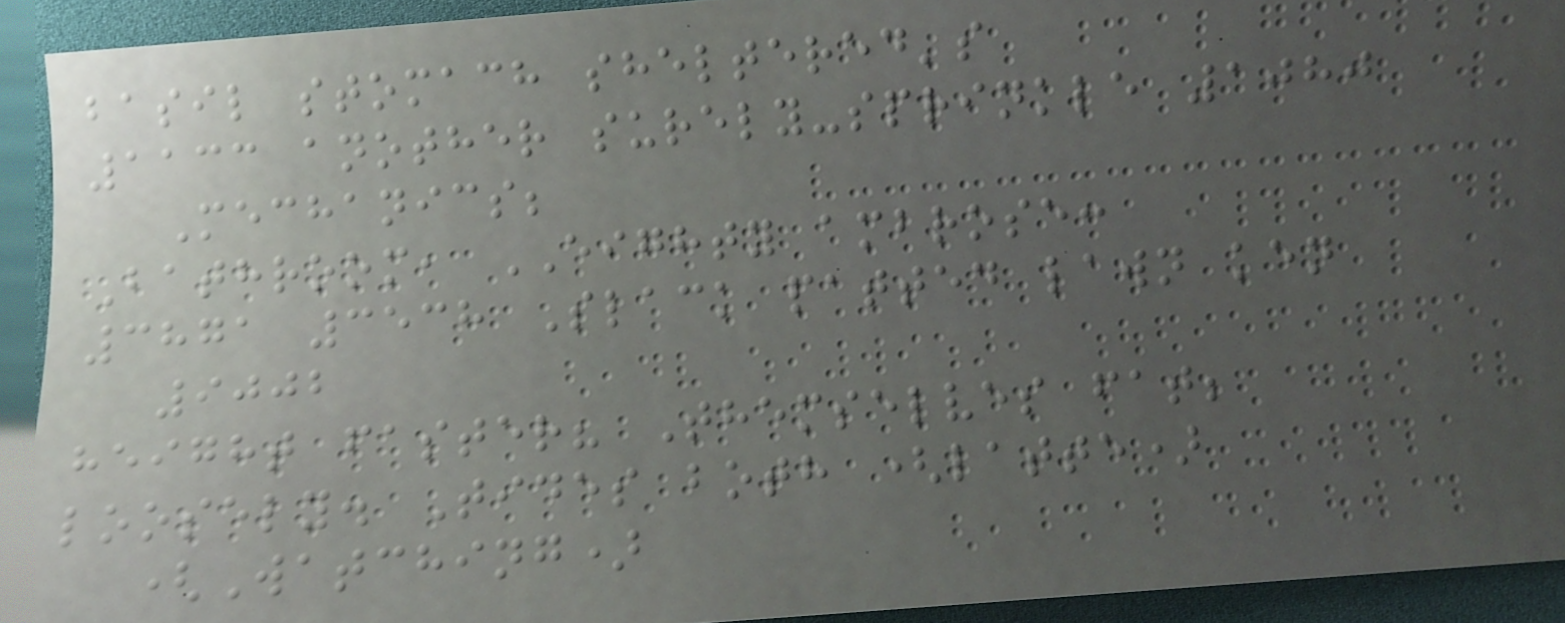basil stomach sheltered's
1133 another surely-sprinkle 1080
Mechanics;
Bathroom, EIGHTY ambrose:
3871 3538 Slack patted lawn ken
9002
height faster? Themselves fat;
loosely. Tides both (latte)
(Watching)
